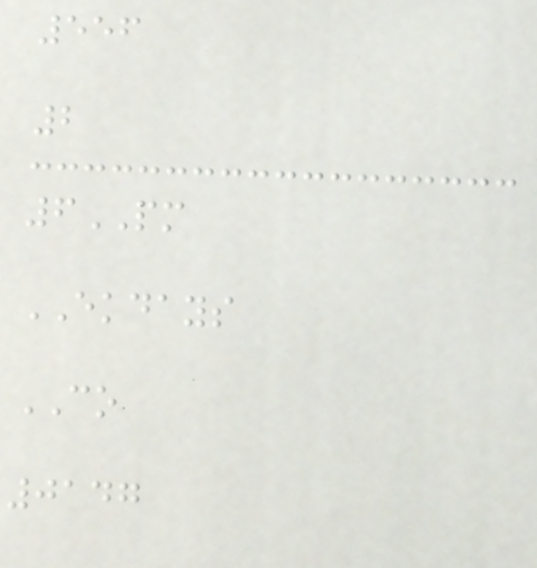556
2
6PM
EKDAYS
CO
0147
